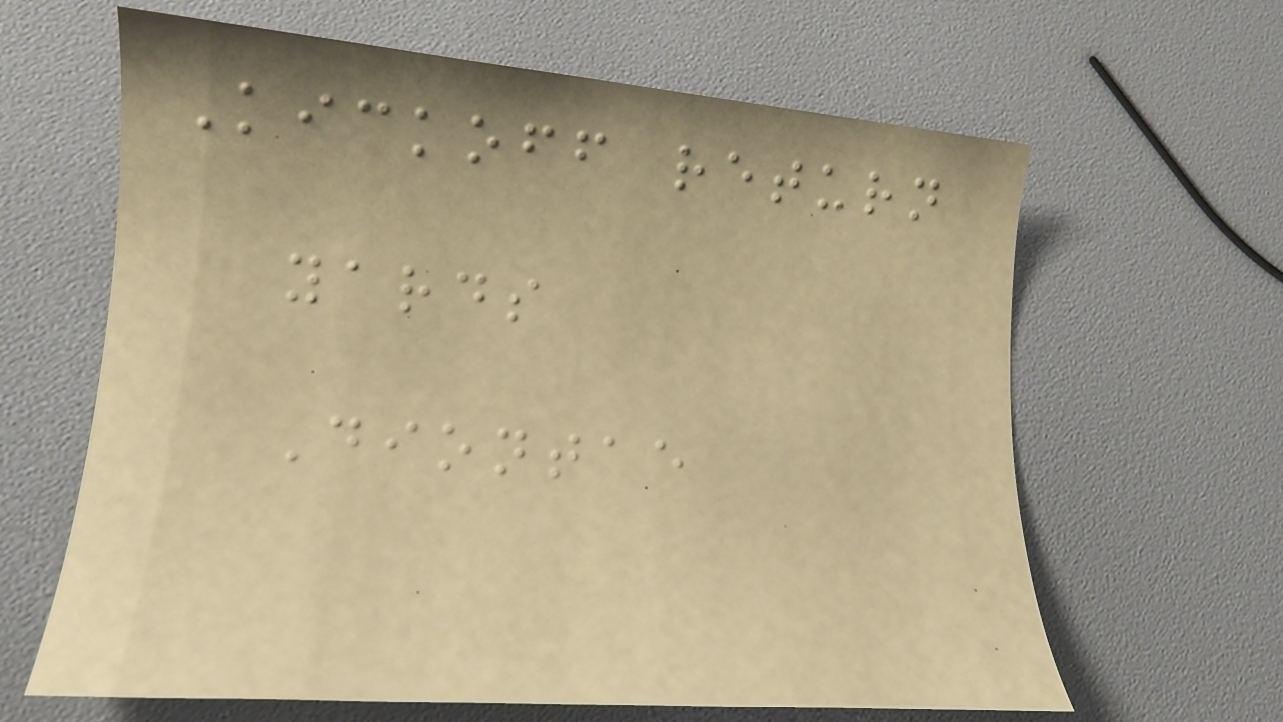Kickoff return
yards
Diontae
